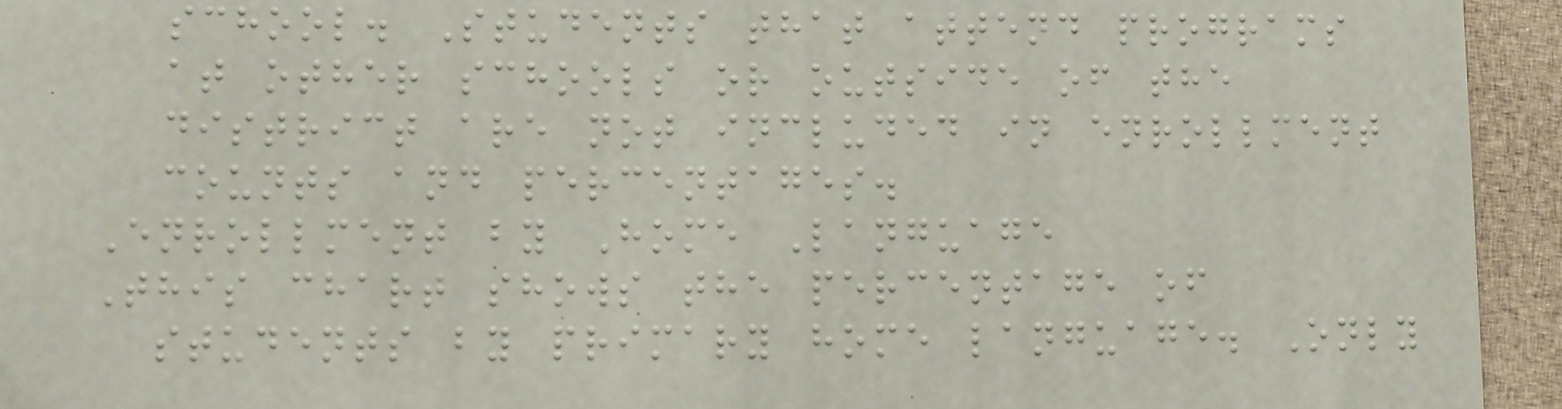school. Students that attend programs
at other schools or outside of the
district are not included in enrollment
counts and percentages.
Enrollment by Home Language
This chart shows the percentage of
students by primary home language. Only
